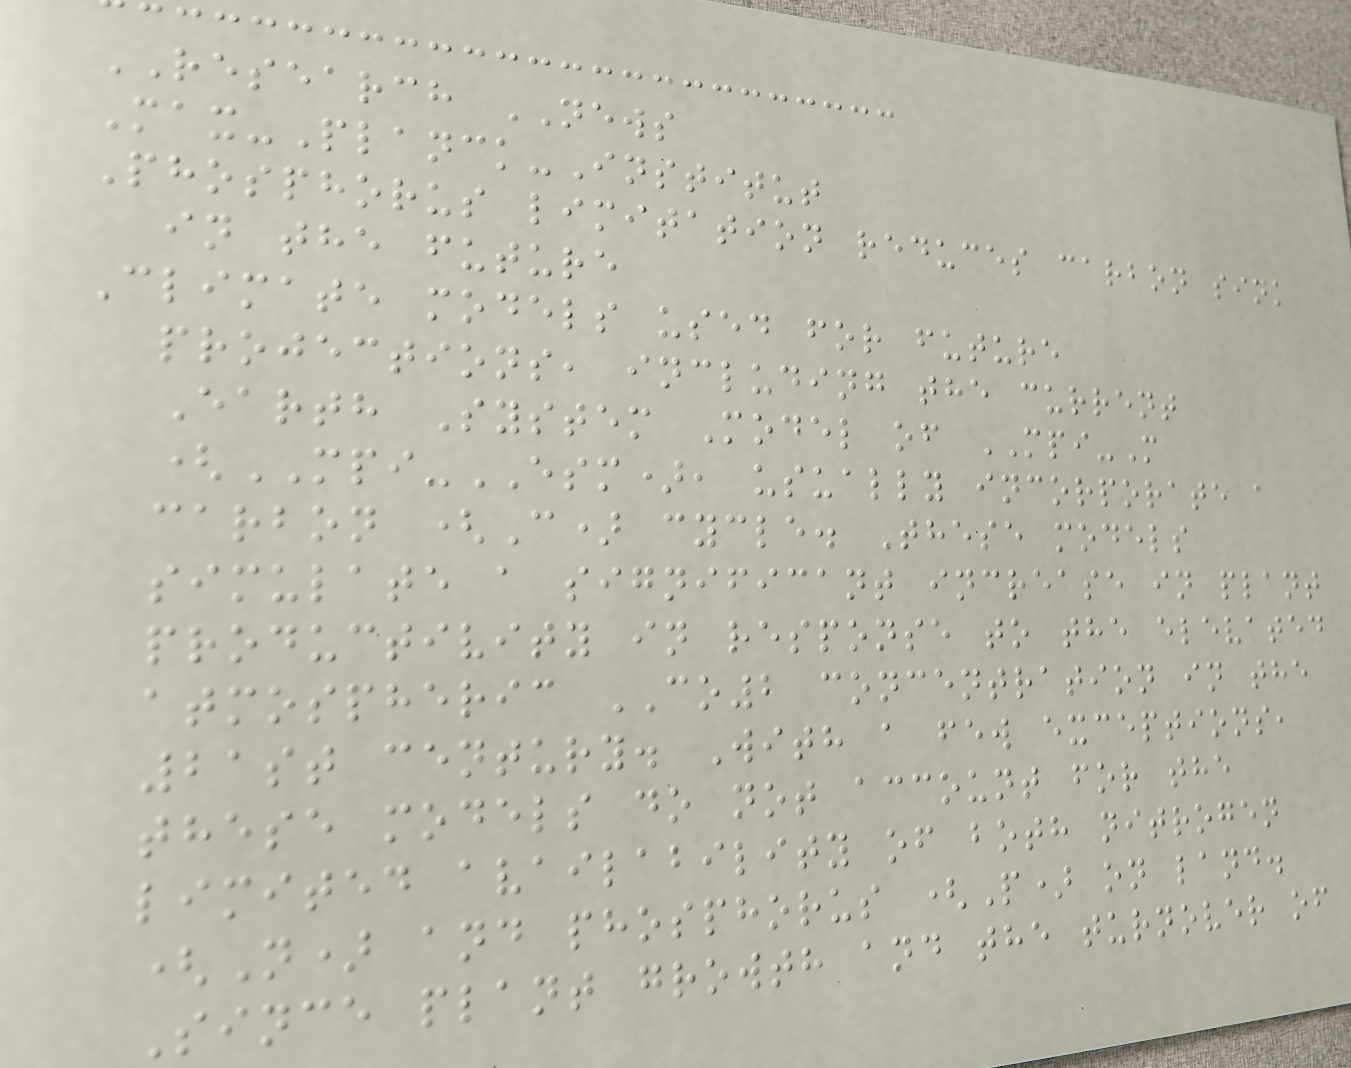RESEARCH NEWS
Max-Planck-Institut
Phosphorus limitation reduces carbon sink
in the future
Climate models used for future
projections, including the current
Earth System Model of MPI-M
(MPI-ESM), usually incorporate a
carbon (C) cycle. These models
simulate a significant increase in plant
productivity in response to the elevated
atmospheric CO2 concentration in the
21st century. With a few exceptions,
these models do not account for the
limited availability of both nitrogen
(N) and phosphorus (P) on land.
Since plant growth and the turnover of
